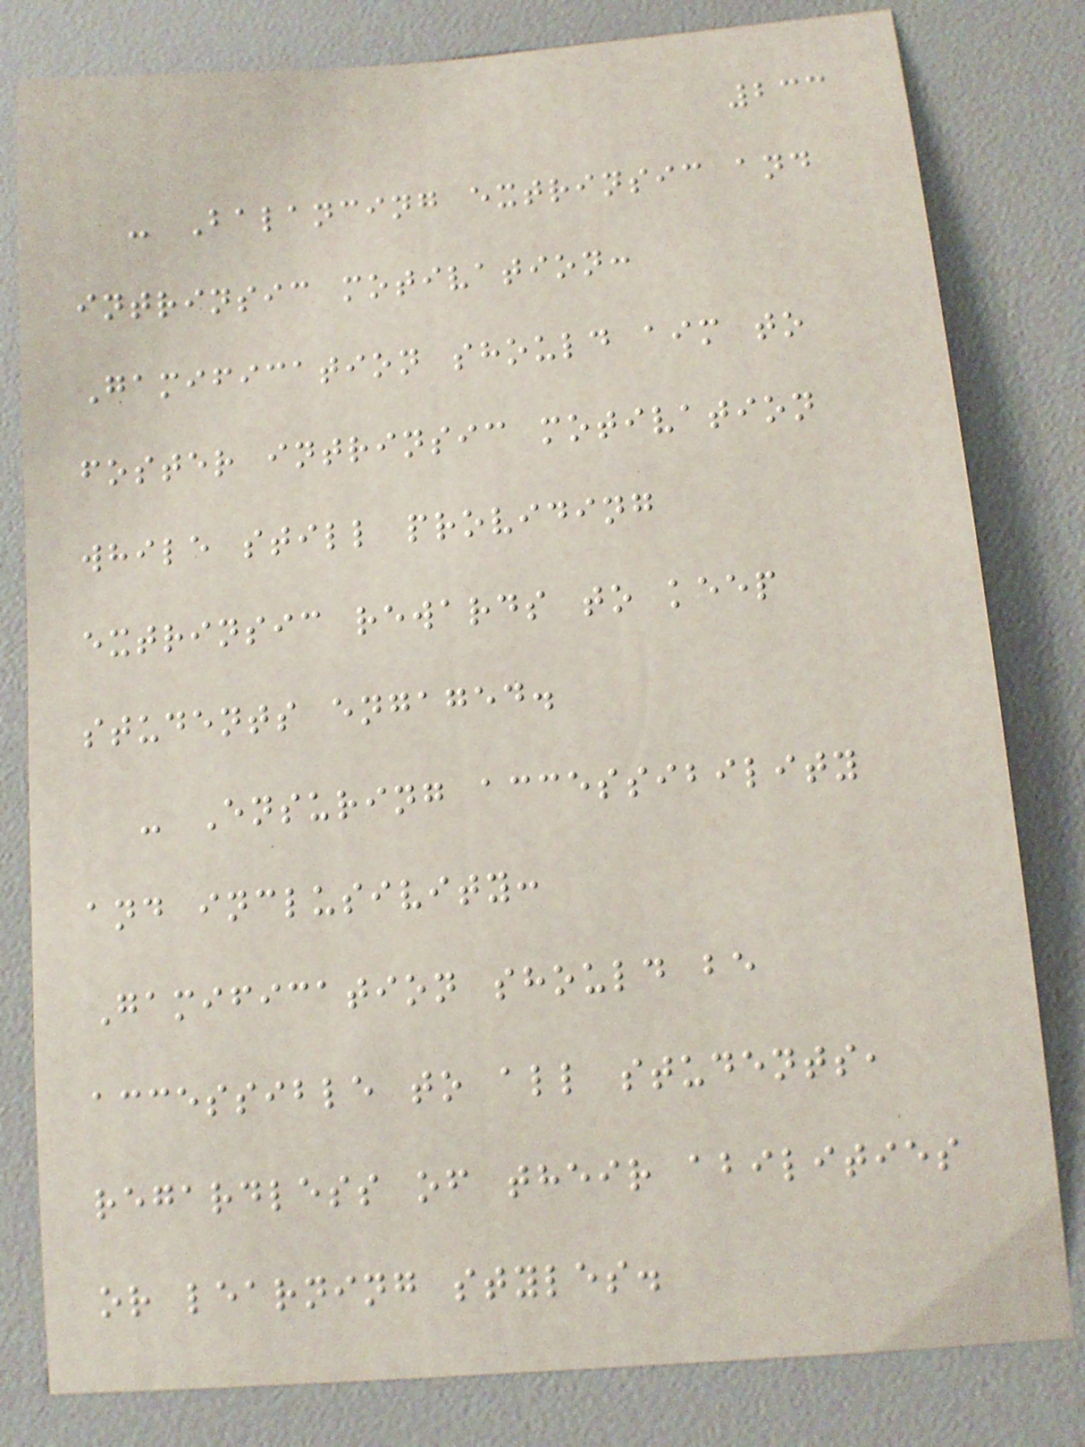233
- Balancing extrinsic and
intrinsic motivation:
Gamification should aim to
foster intrinsic motivation
while still providing
extrinsic rewards to keep
students engaged.
- Ensuring accessibility
and inclusivity:
Gamification should be
accessible to all students,
regardless of their abilities
or learning styles.
